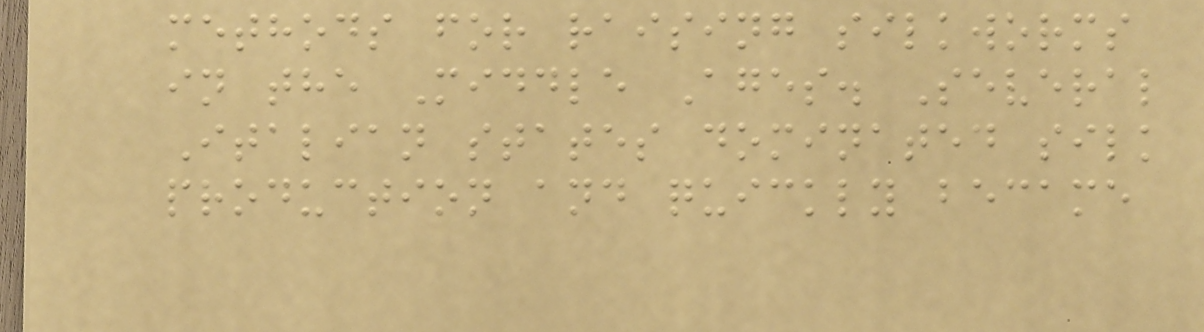methods for raising silkworms
in the Middle Ages. Several
Italian states dominated silk
production and quickly became
